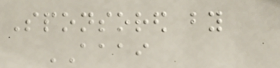Sponsored by
AAAI
